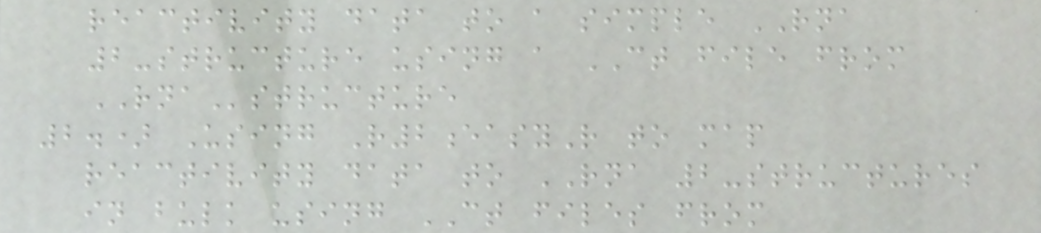reactivity data to a simple RNA
2-structure using a CT file from
RNAstructure
2.) Using R2easyR to map
reactivity data to RNA 2-structures
in bulk using CT files from
